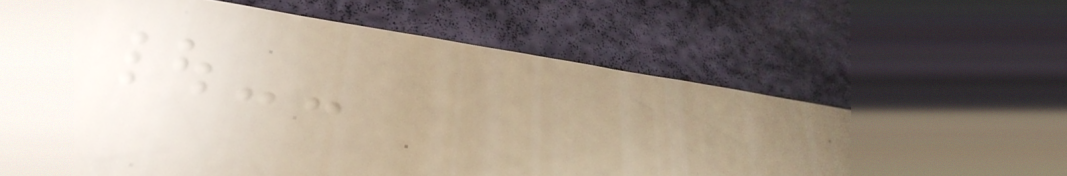|--
